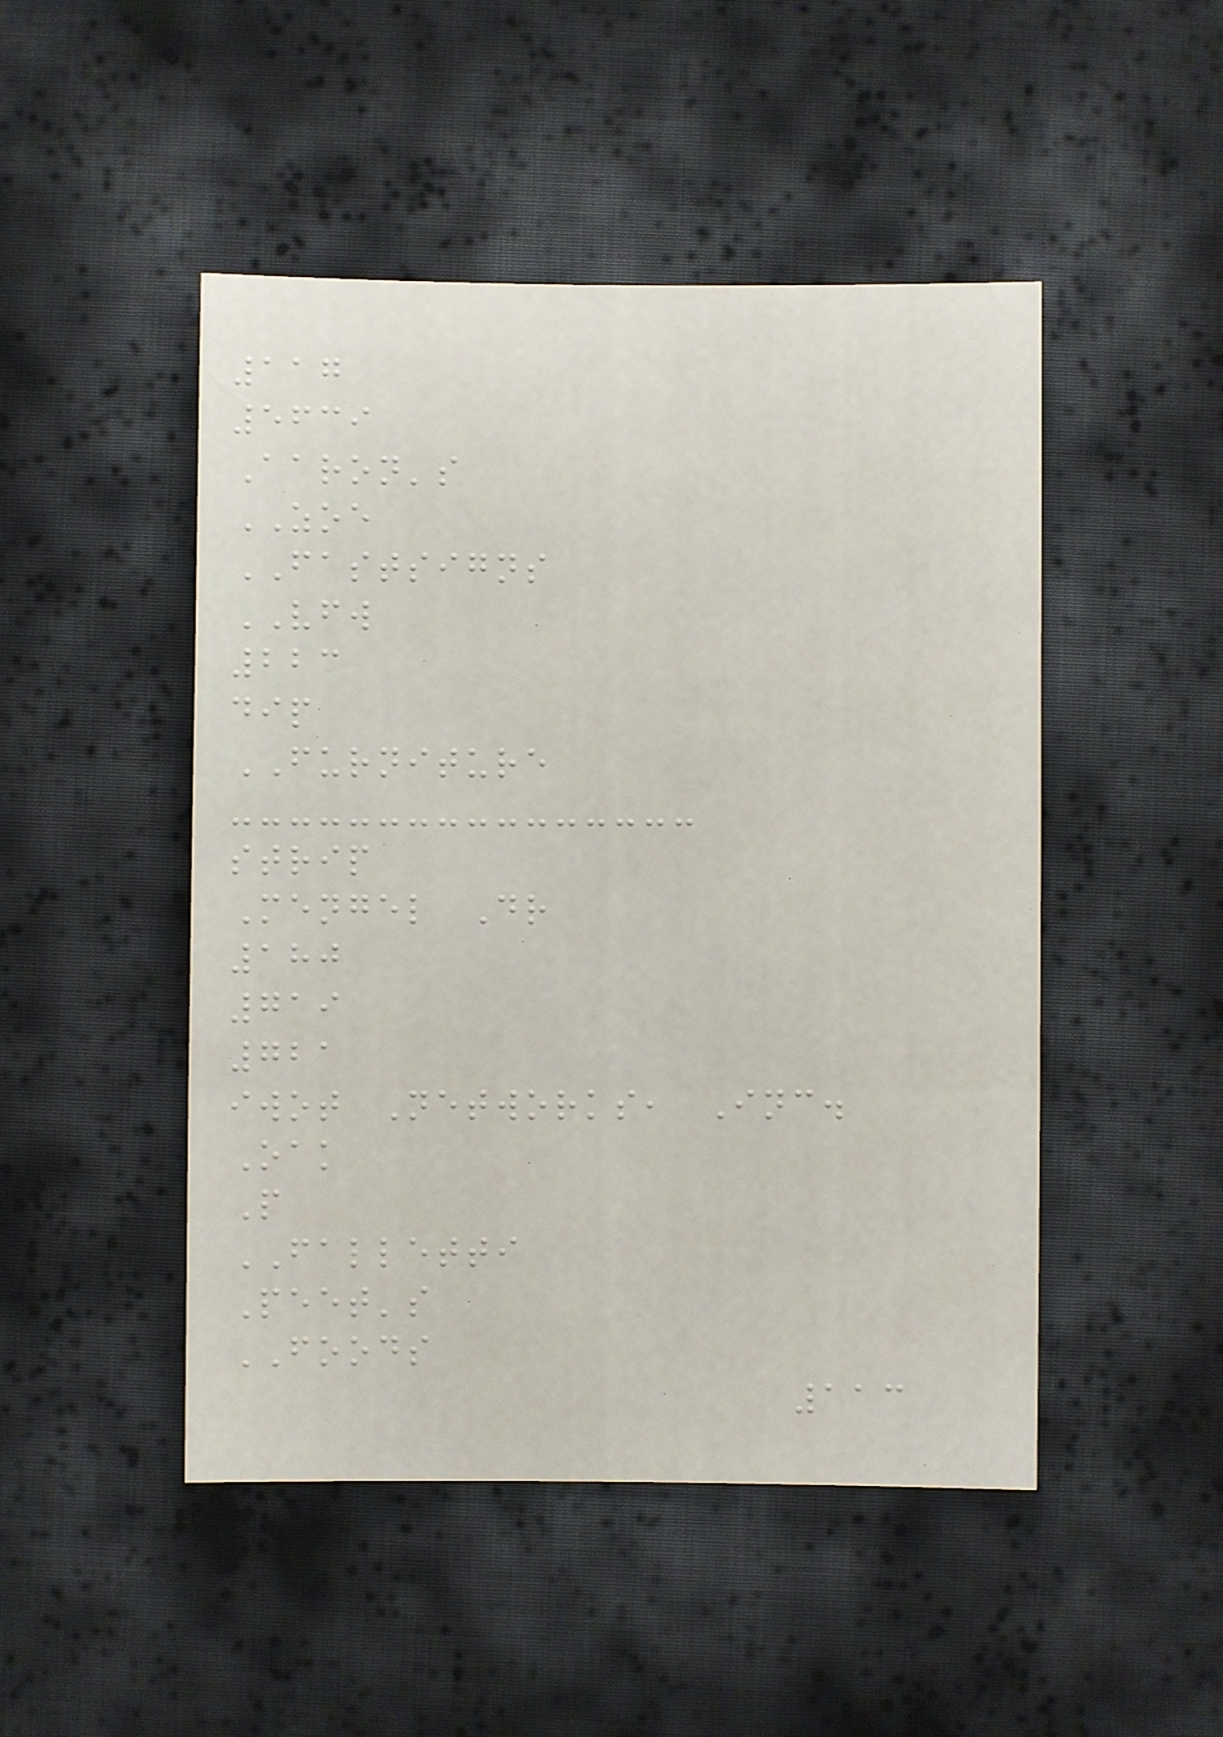117
5639
Aaron's
ZOE
FASTSIGNS
VFW
223
dip
FURNITURE
strip
Mengel Dr
180
719
721
iwot Networks, Inc.
Oak
P
FALLETTI
Peet's
FOODS
113
